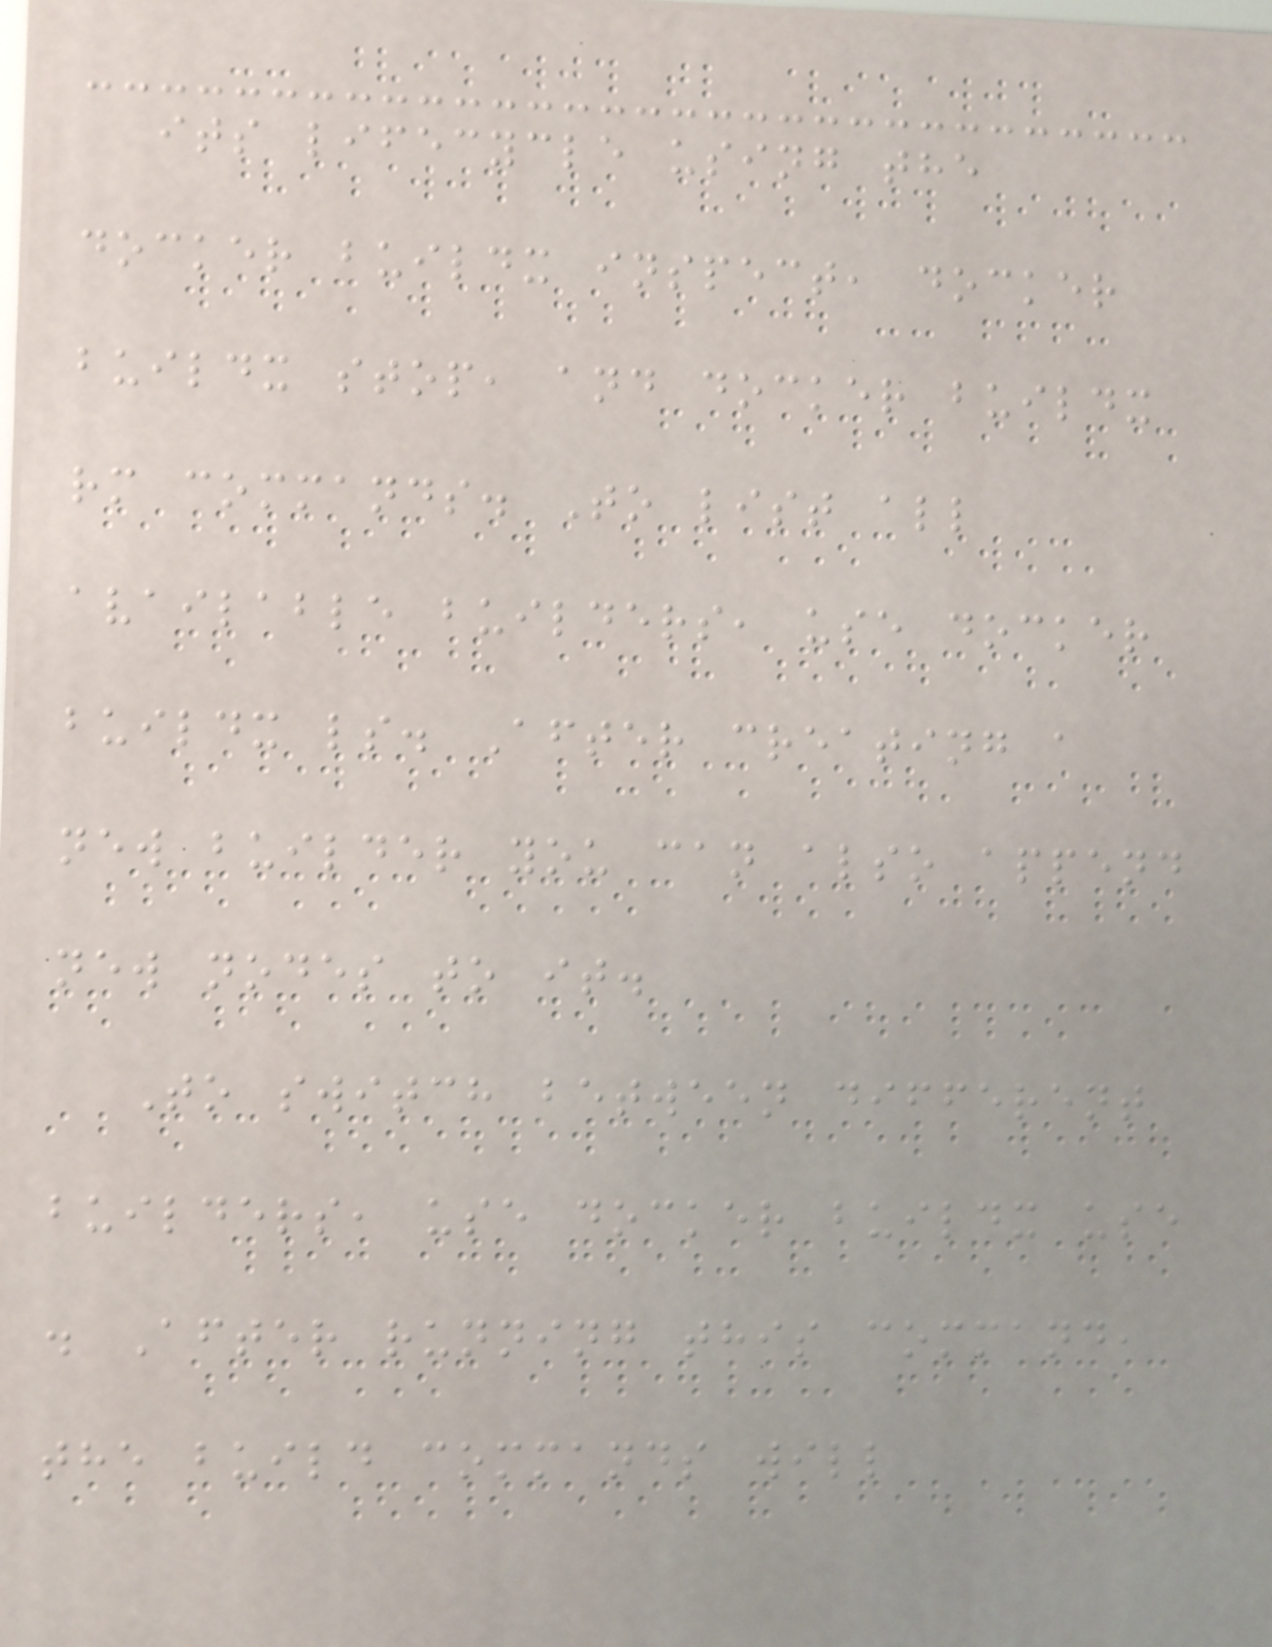its lifecycle using the
docker buildx inspect, docker
buildx stop, and docker buildx
rm commands. To list all
available builders, use docker
buildx ls. After creating a
new builder you can also append
new nodes to it.
To switch between different
builders, use docker buildx use
. After running this command,
the build commands will
